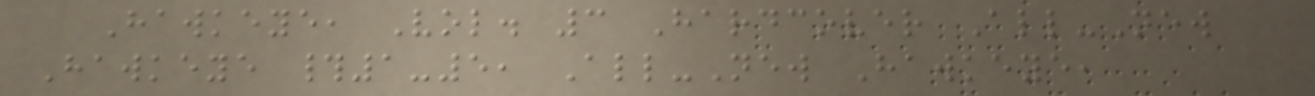Hawkeye, Vol. 3 Hardcover All-New
Hawkeye #1-5, All-New Hawkeye,
